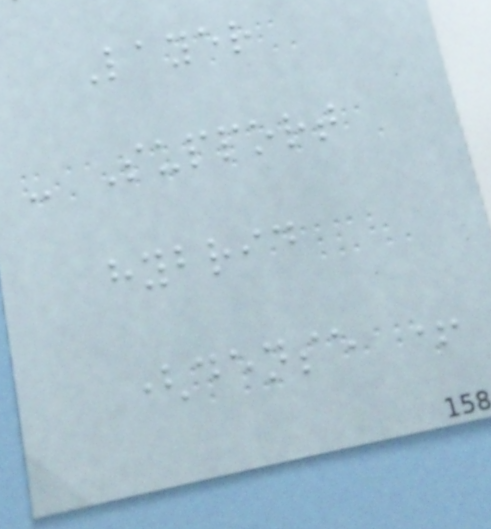Layer
- Support
hybrid
(dense +
